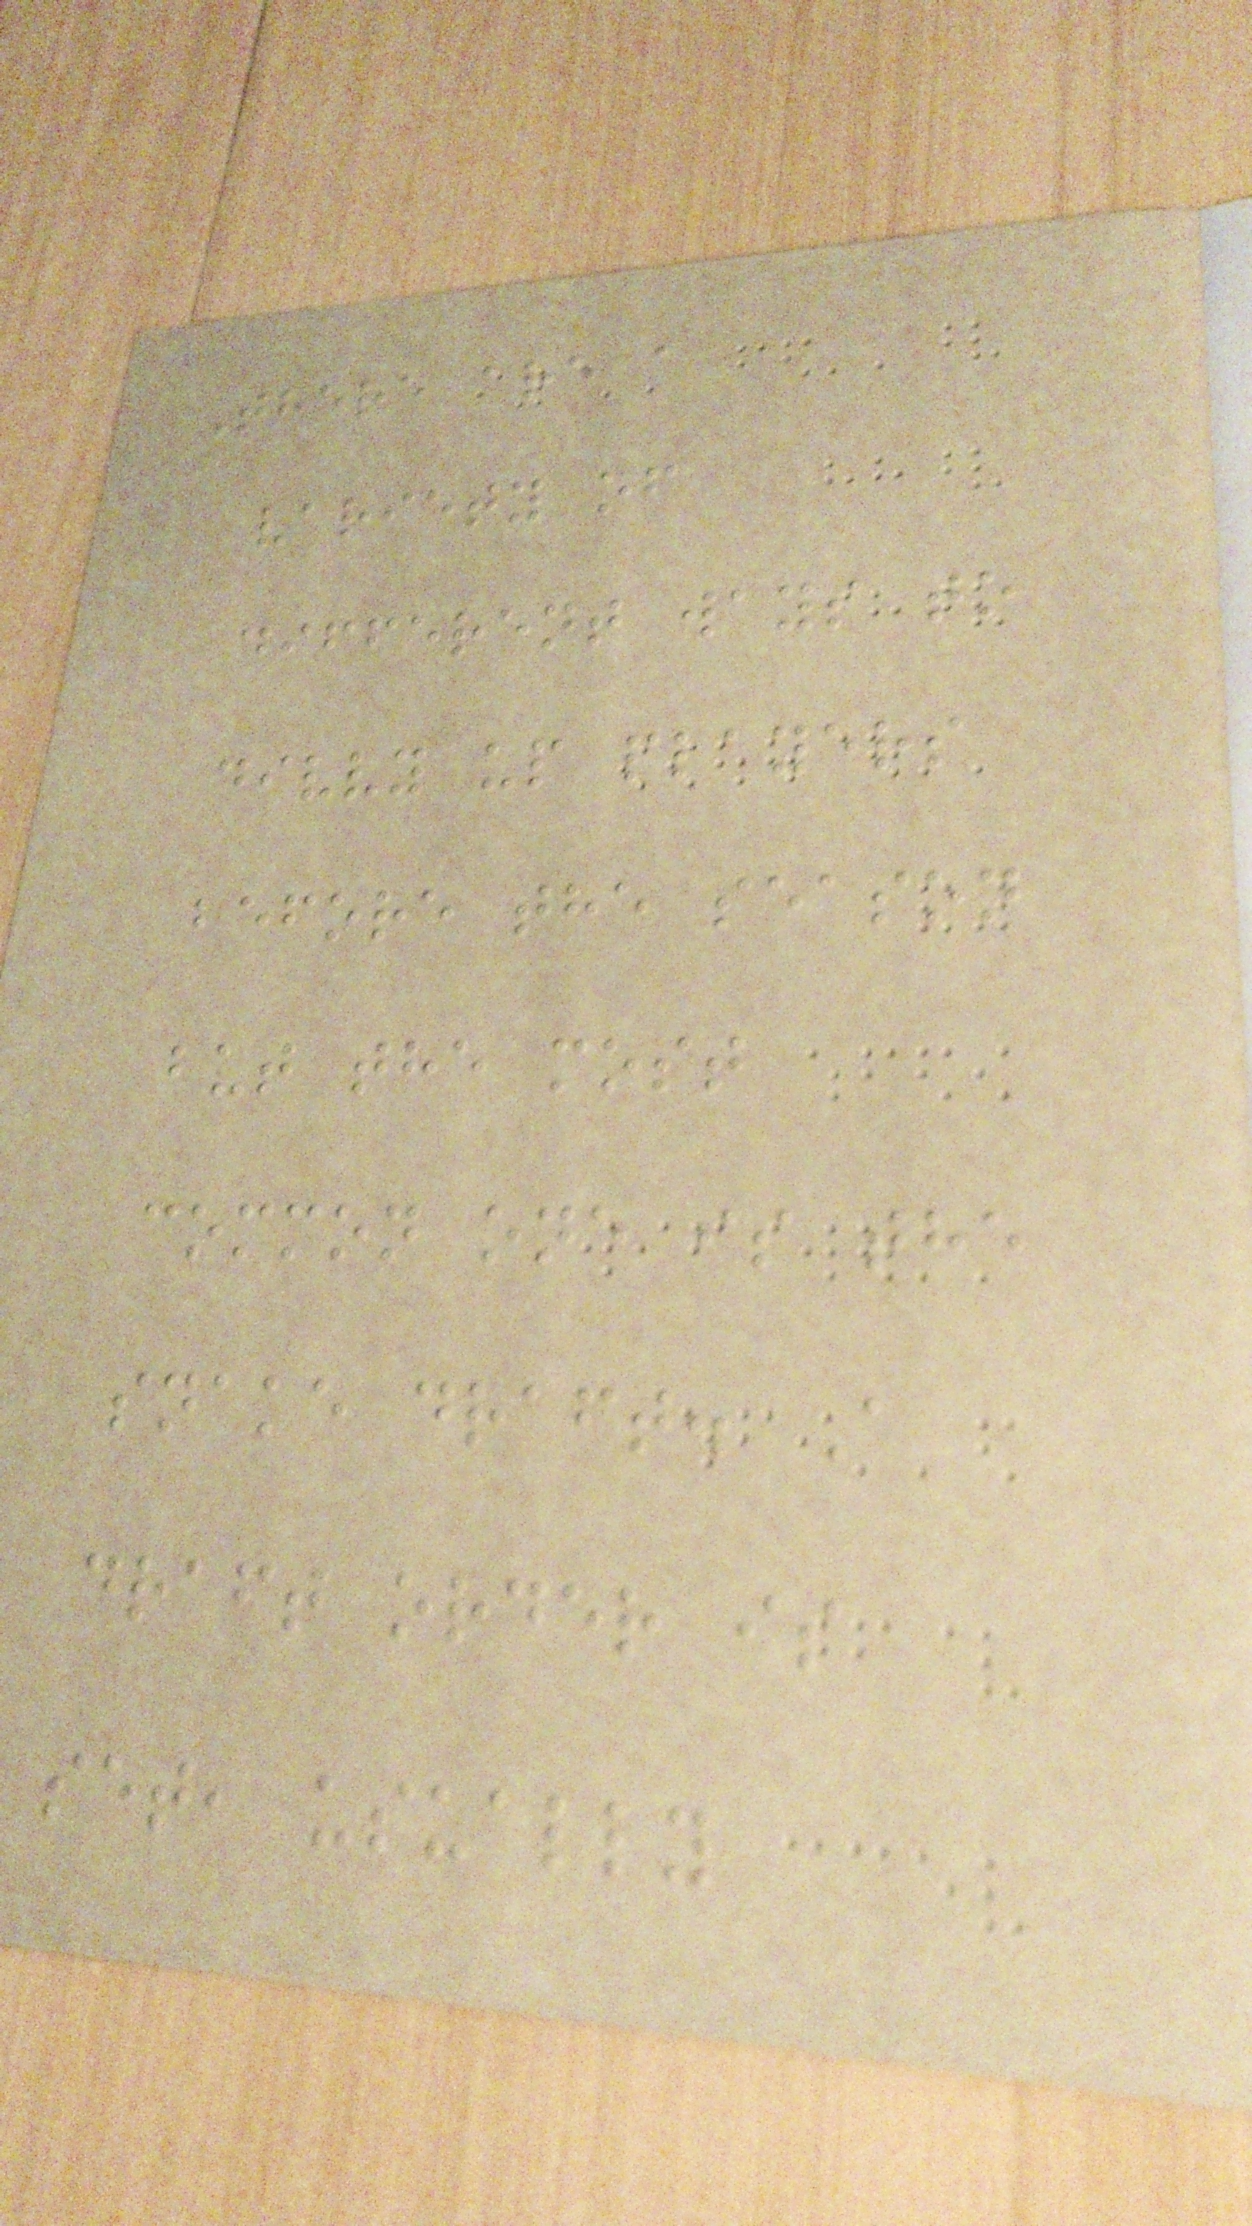There are a
variety of
different ways to
divvy up players
before the season
but the most
common one is the
snake draft. A
draft order is
set, usually
